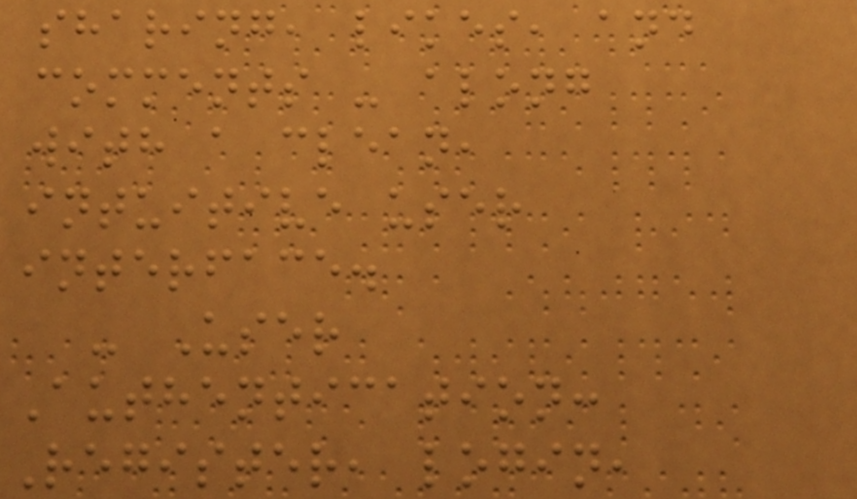sharing, likes, and
comments - along
with a clean,
intuitive user
interface.
- User
Authentication:
Register, login,
